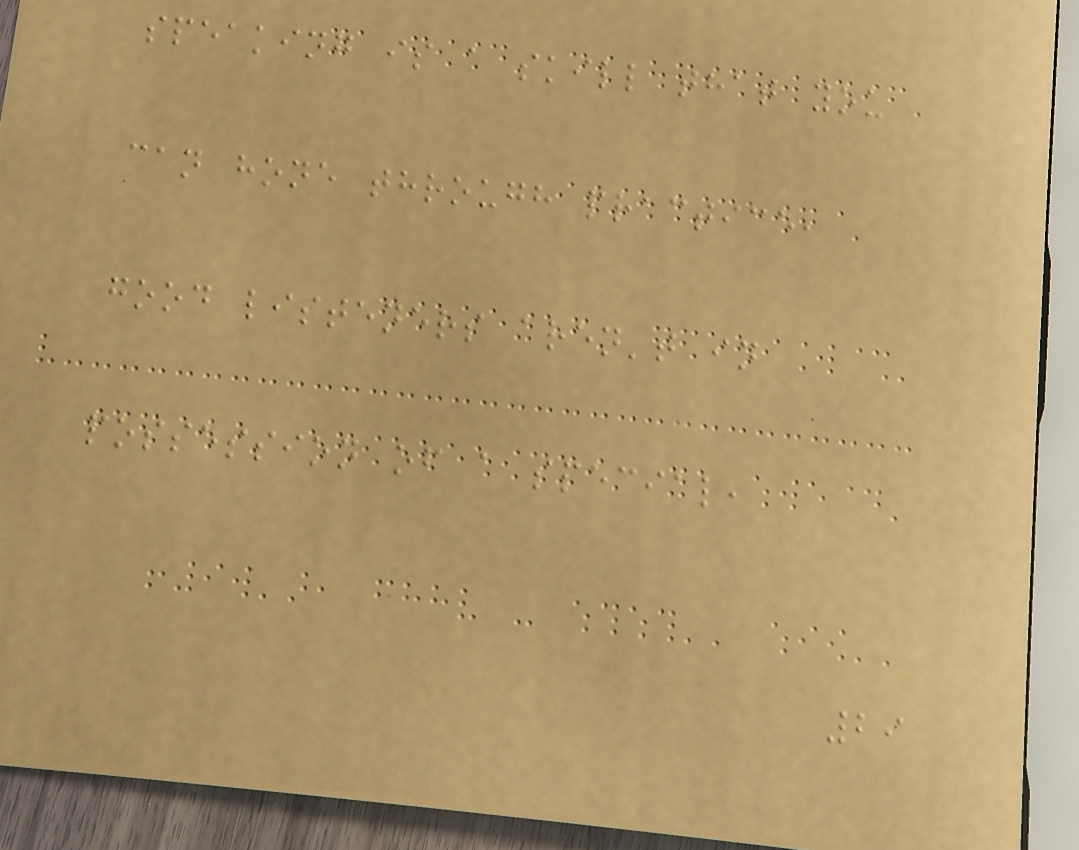speaking is a skill that you
can hone through practice,
good listeners aren't in
possession of a special,
29
